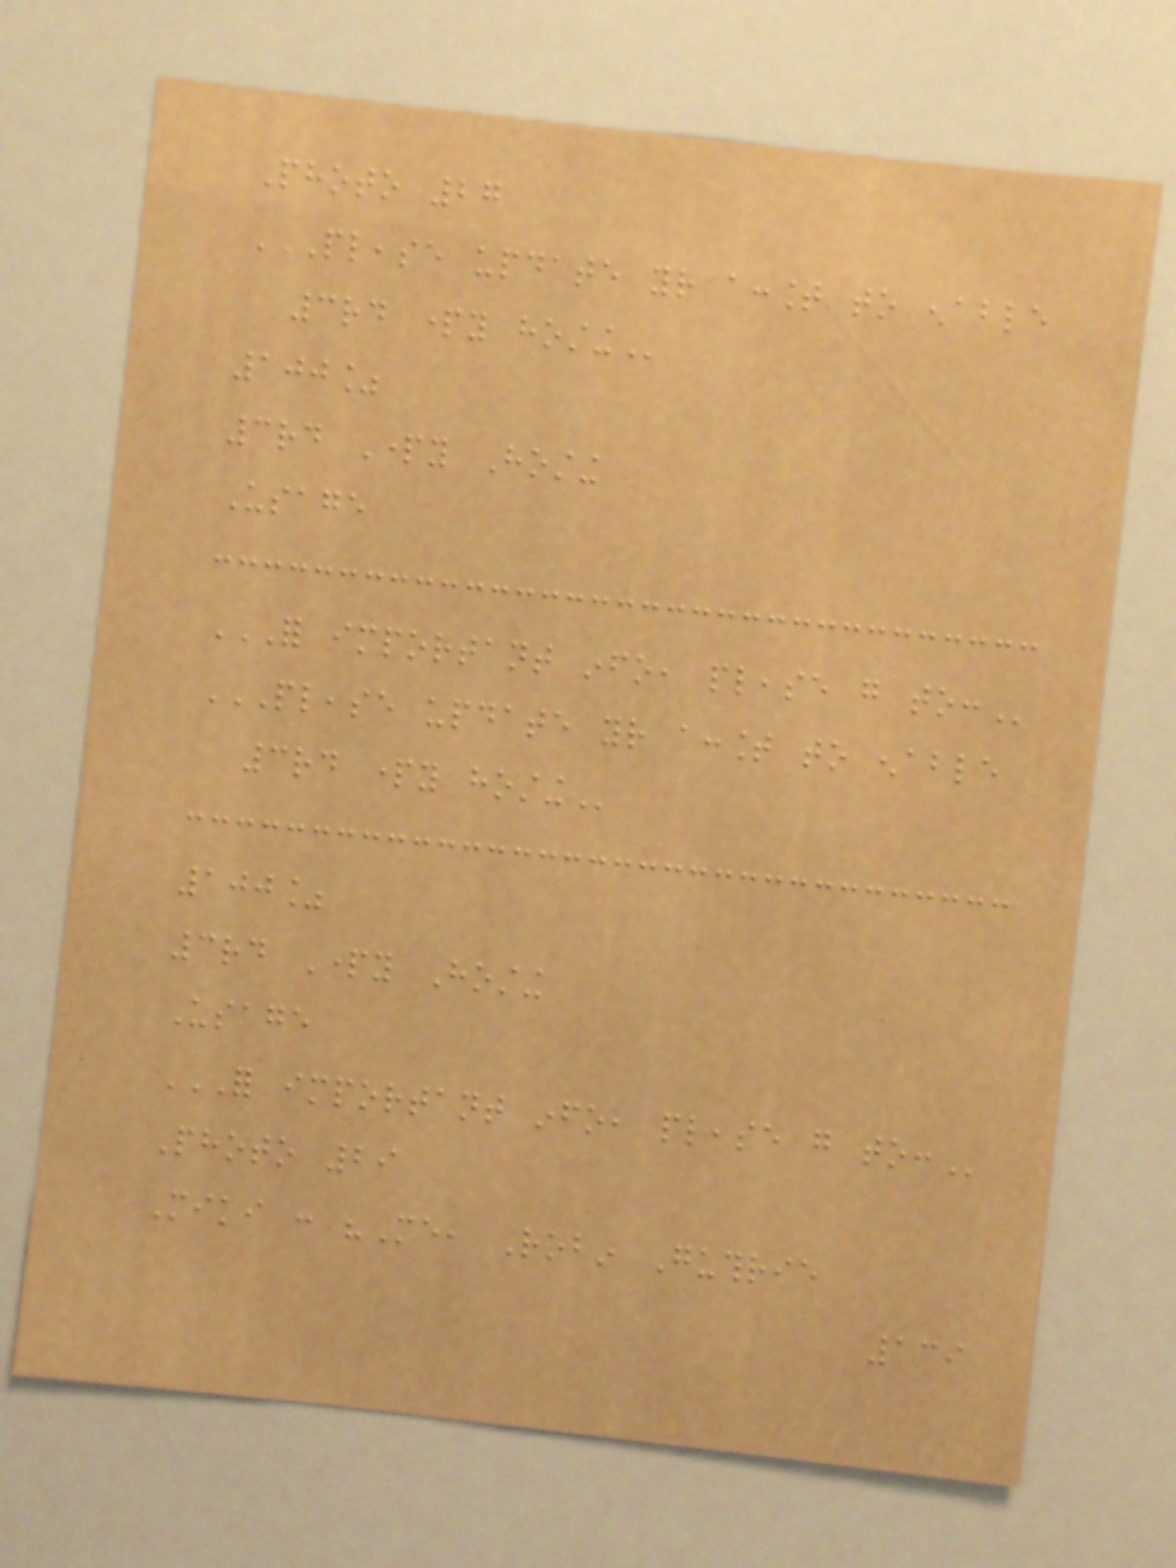Photo 27
PLEASE UPDATE YOUR ACCOUNT TO ENABLE
3RD PARTY HOSTING
100%
3rd Party Hosting
Usage
FOR IMPORTANT INFO, PLEASE GO TO:
PLEASE UPDATE YOUR ACCOUNT TO ENABLE
3RD PARTY HOSTING
100%
3rd Party Hosting
Usage
FOR IMPORTANT INFO, PLEASE GO TO:
Photo 29
Miki : "Me, Robin Guthrie
139
